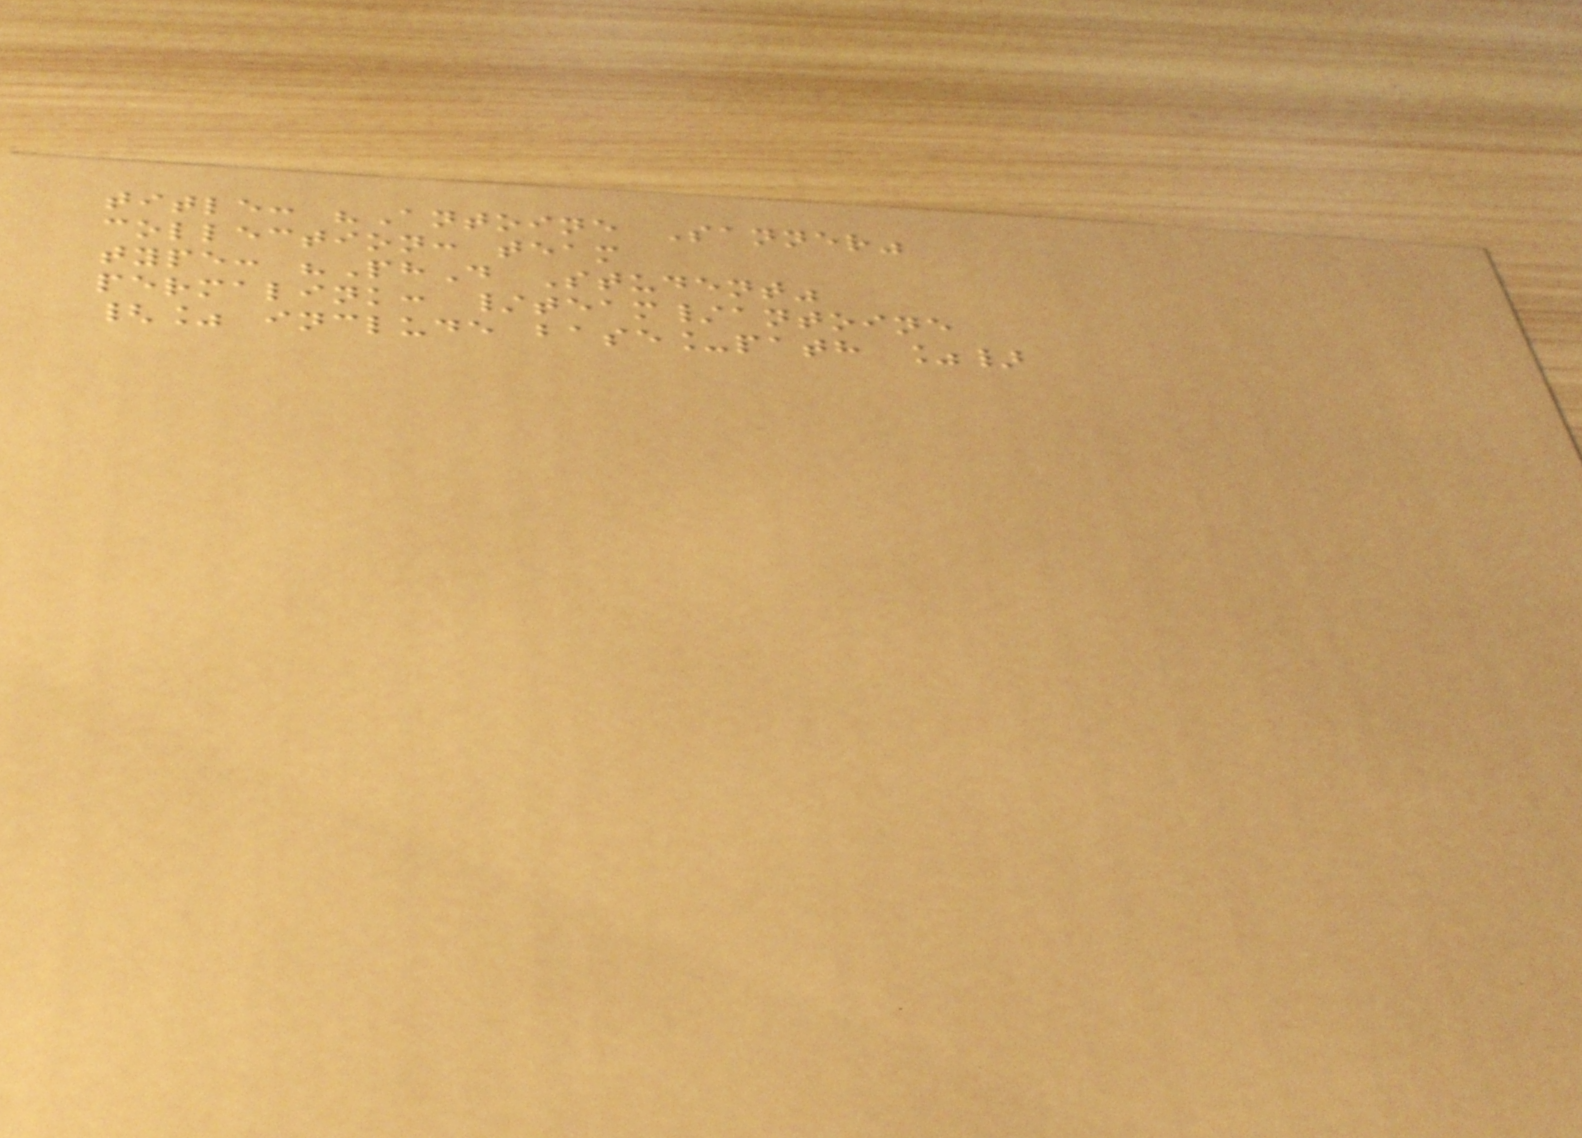title: "Antoine Sanner"
collection: team
type: "PhD Student"
permalink: /team/antoine
{% include base_path %}
